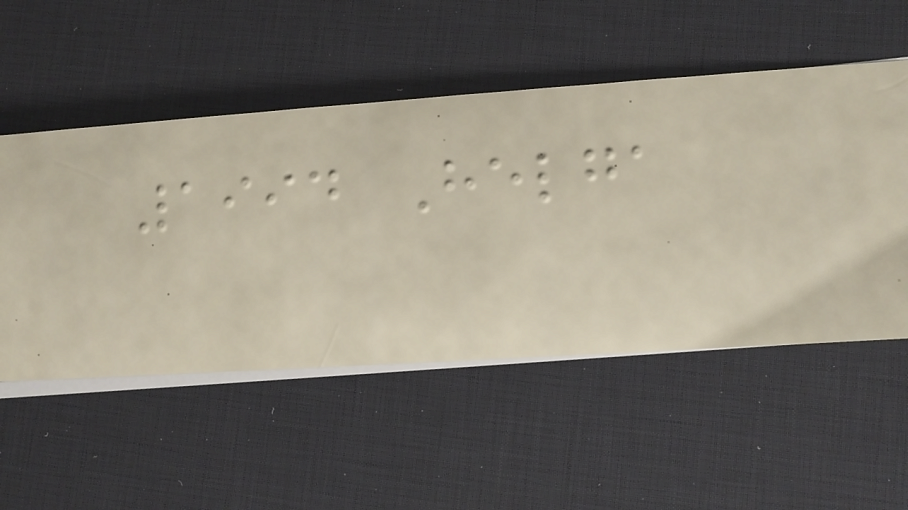1994 Helga
